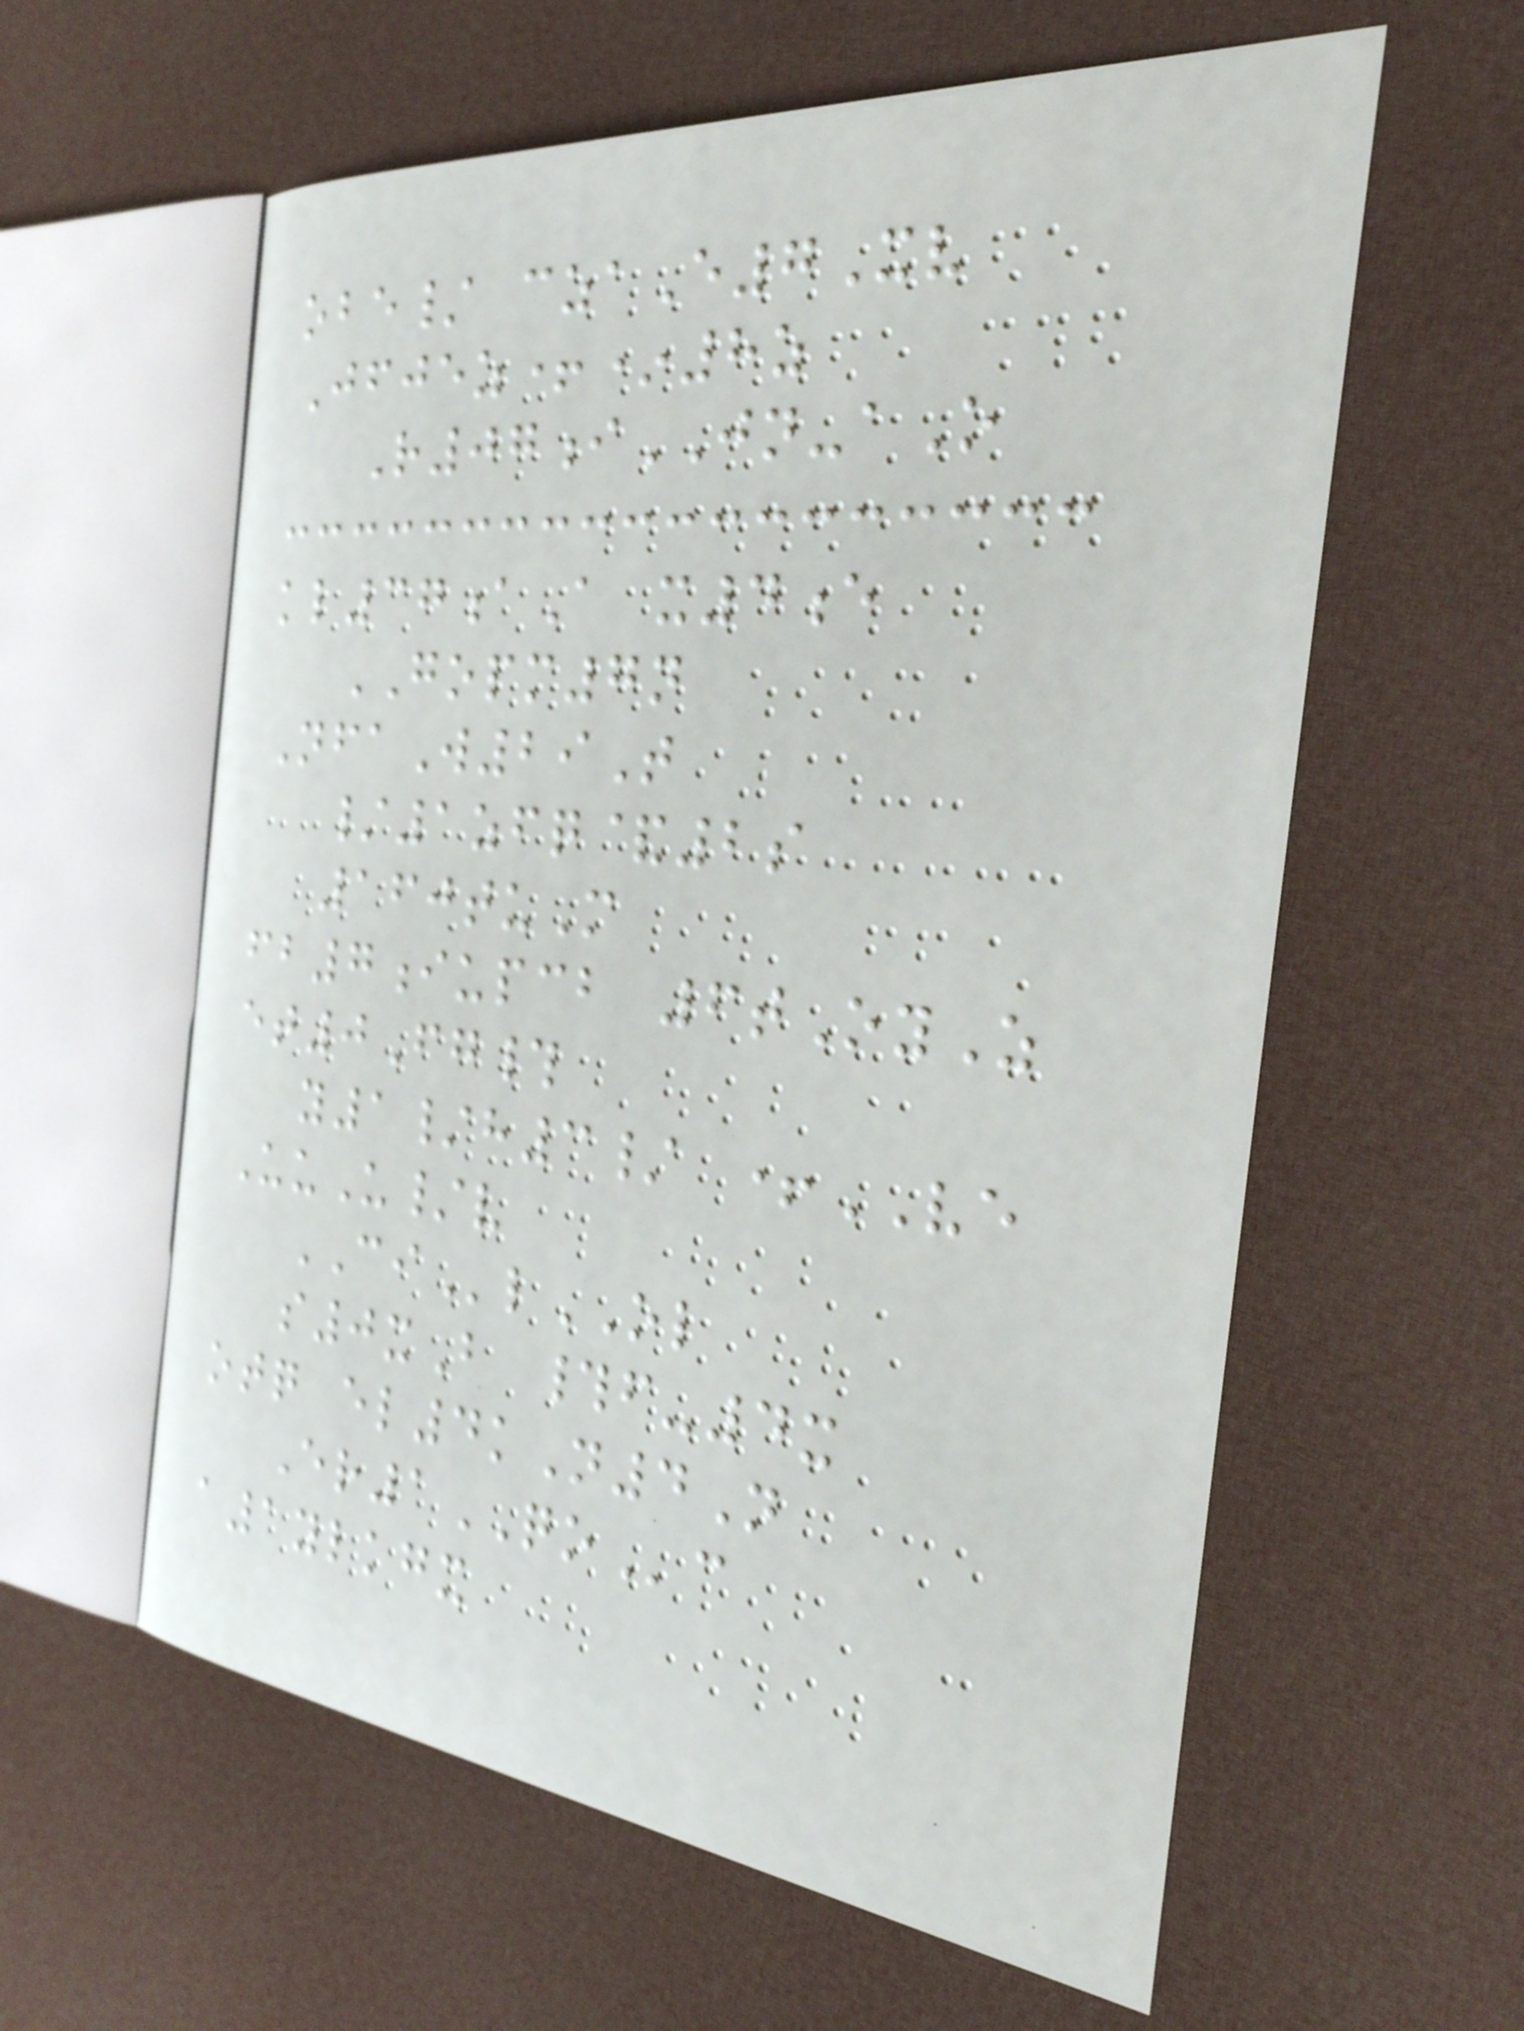obe/ czaE7Xv
Jfjez+*8z
R07iJN-aO
kl37aA x4e
GOPM7n
NfaW29T
/1zfq&2s
160tuM
fb7iupcb 6tOyZ
et0Fg#
y1/h3/ +VE
UuU/v
CIlOL
s0xB #f-4x
otq el4kN4N
Er1QOc
a1ylkgx
